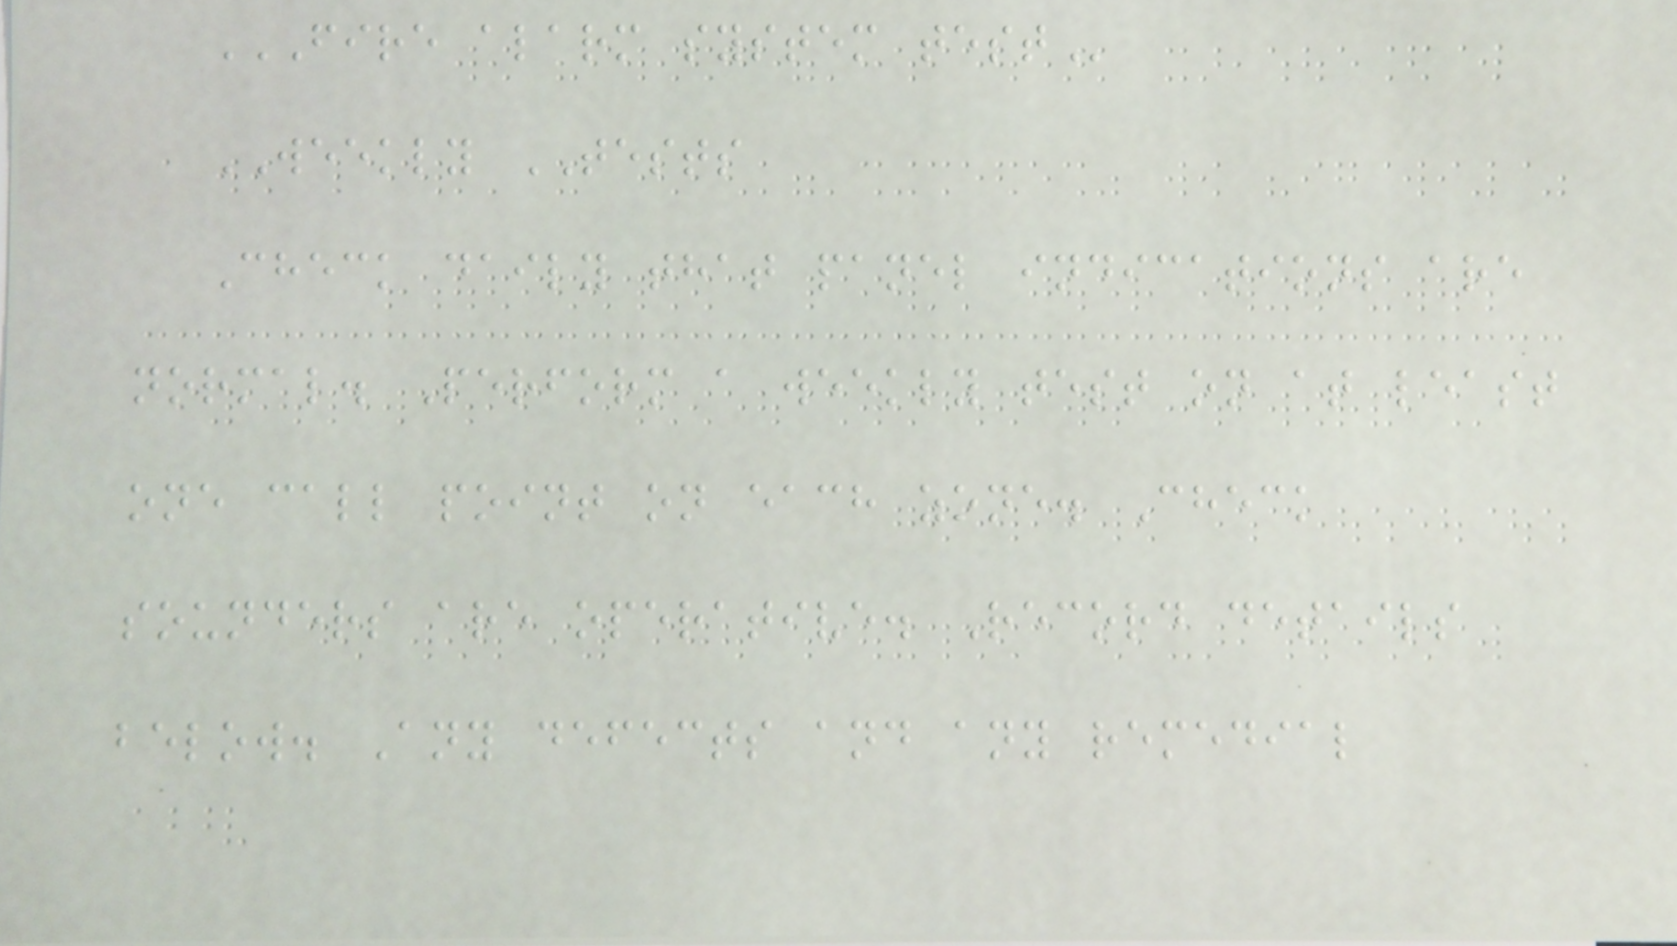FIRE ALARM SYSTEM TEST
WEEKLY TESTS
Check daily that panel indications are
normal. Perform a weekly test on at least
one call point on each zone. Check
sounders are operative. Record details
below. Any defects and any remedial
